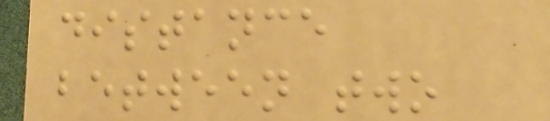distance
between two
